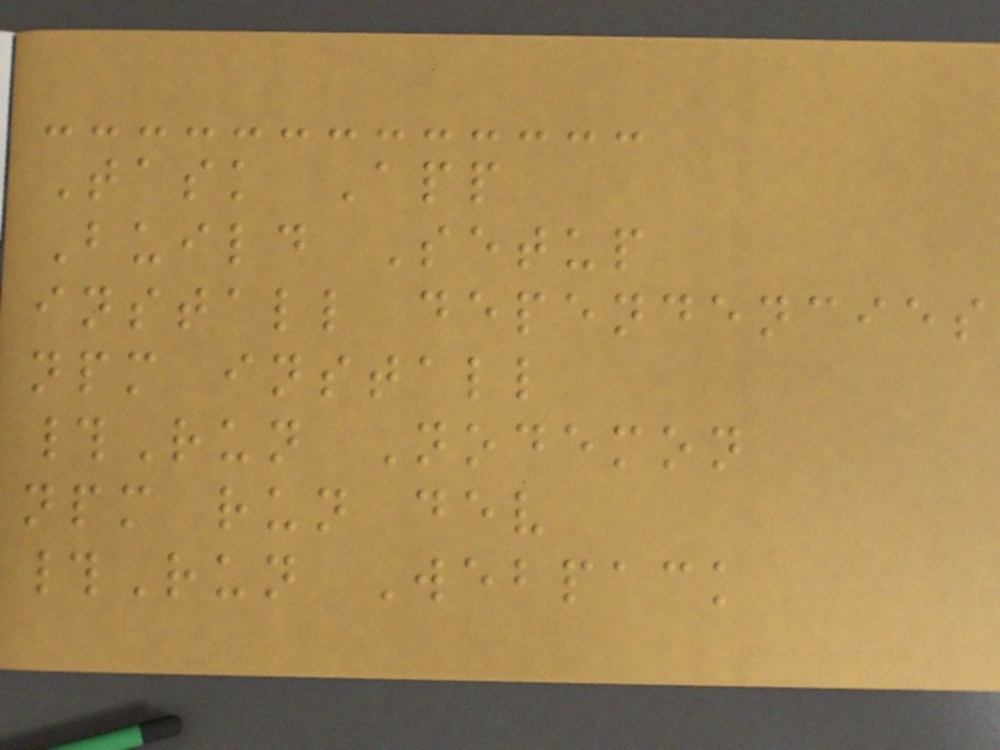Task App
Build Setup
install dependencies
npm install
#Run Nodemon
npm run dev
#Run Webpack
